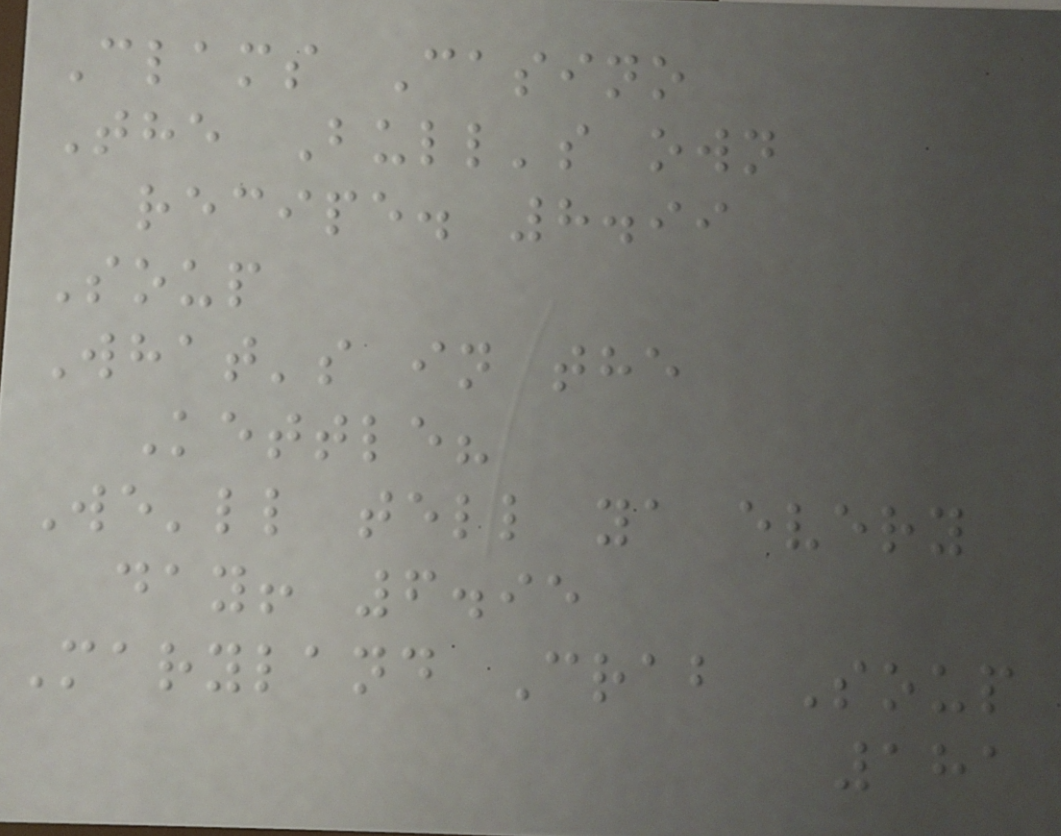Clams Casino
The Bull's own
recipe. 8.99
Soup
What's in the
Kettle?
We'll tell ya every
day! 6.95
Maryland Crab Soup
181
